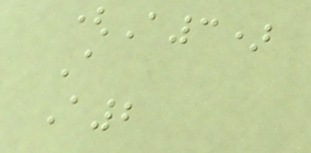(A3)
A
A2
